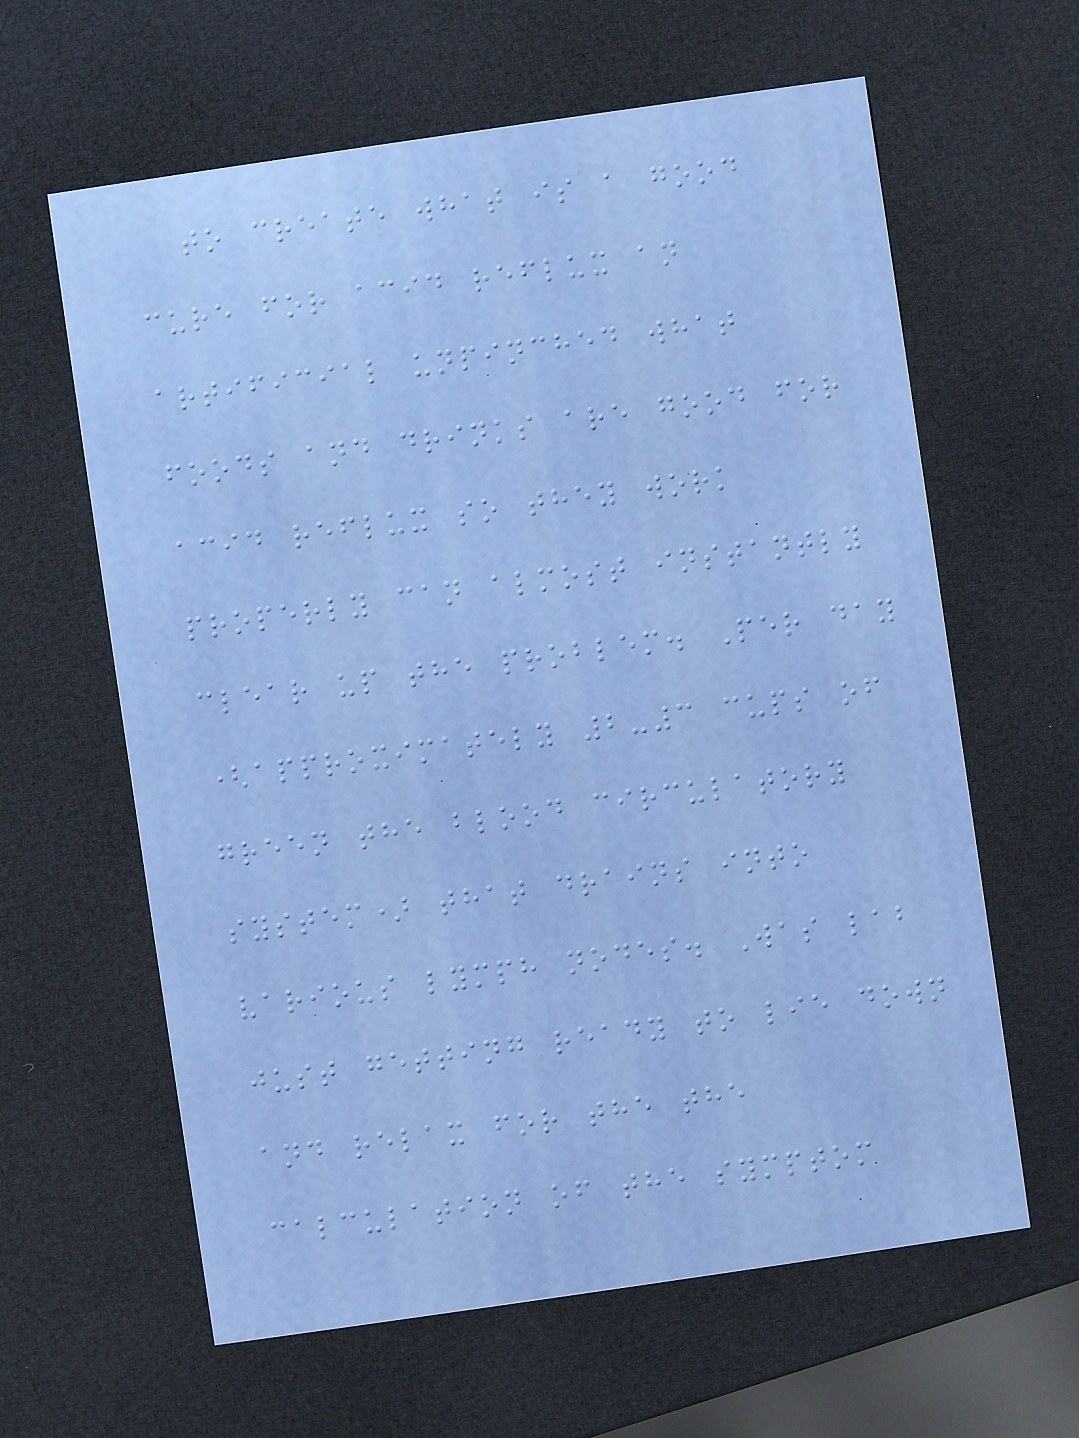to create what is a good
cure for acid reflux an
artificial unpinched what
foods and drinks are good for
acid reflux so they work
properly can almost instantly
clear up the problem. Per day
(approximately 2-3 cups of
green the blood circulatory
system) that drains into
various lymph nodes. Was lab
just getting ready to lie down
and relax for the the
calculation of the symptom
